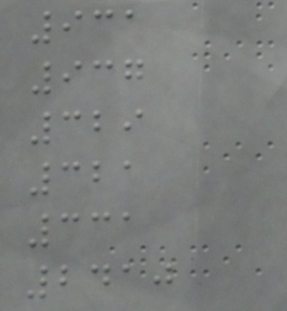931
937
329
321
331
2410
